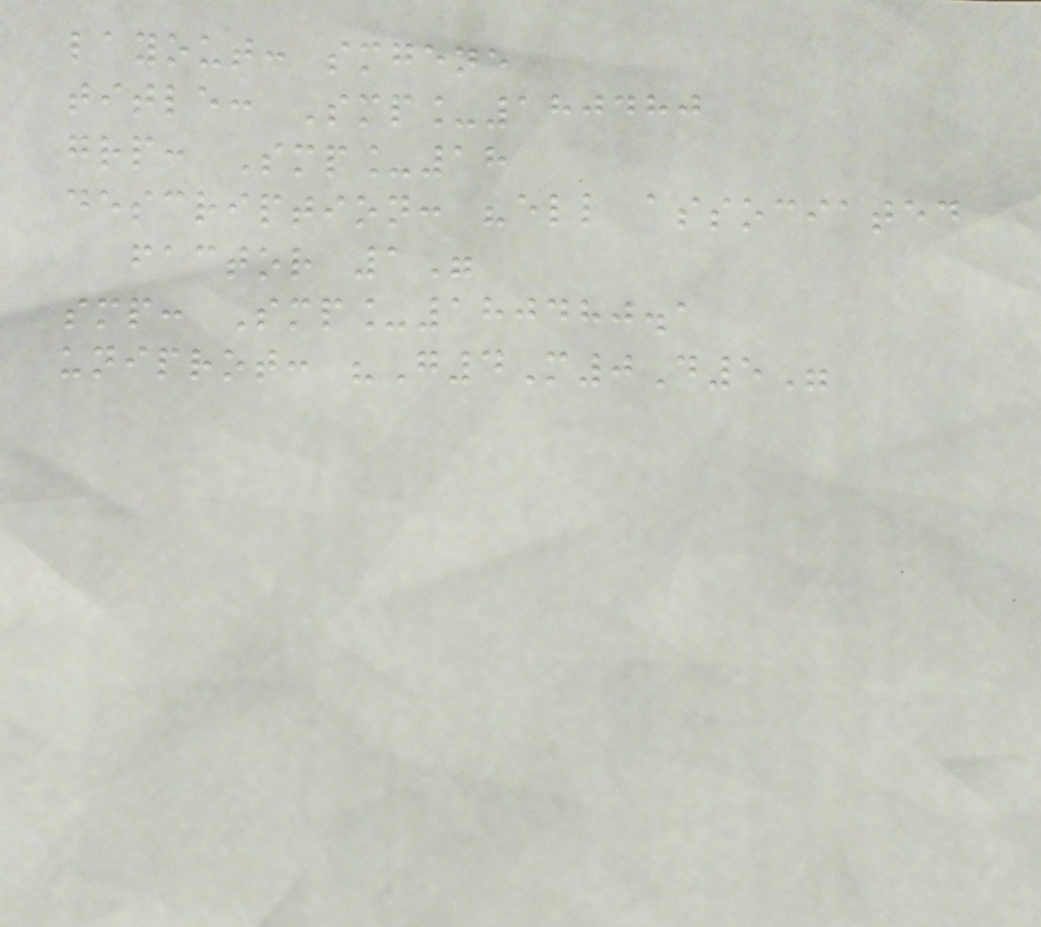layout: smgene
title: Smp_180480
grp: Smp_18
description: "ell associated
factor 1"
smp: Smp_180480.1
uniprot: "G4M0D5"
